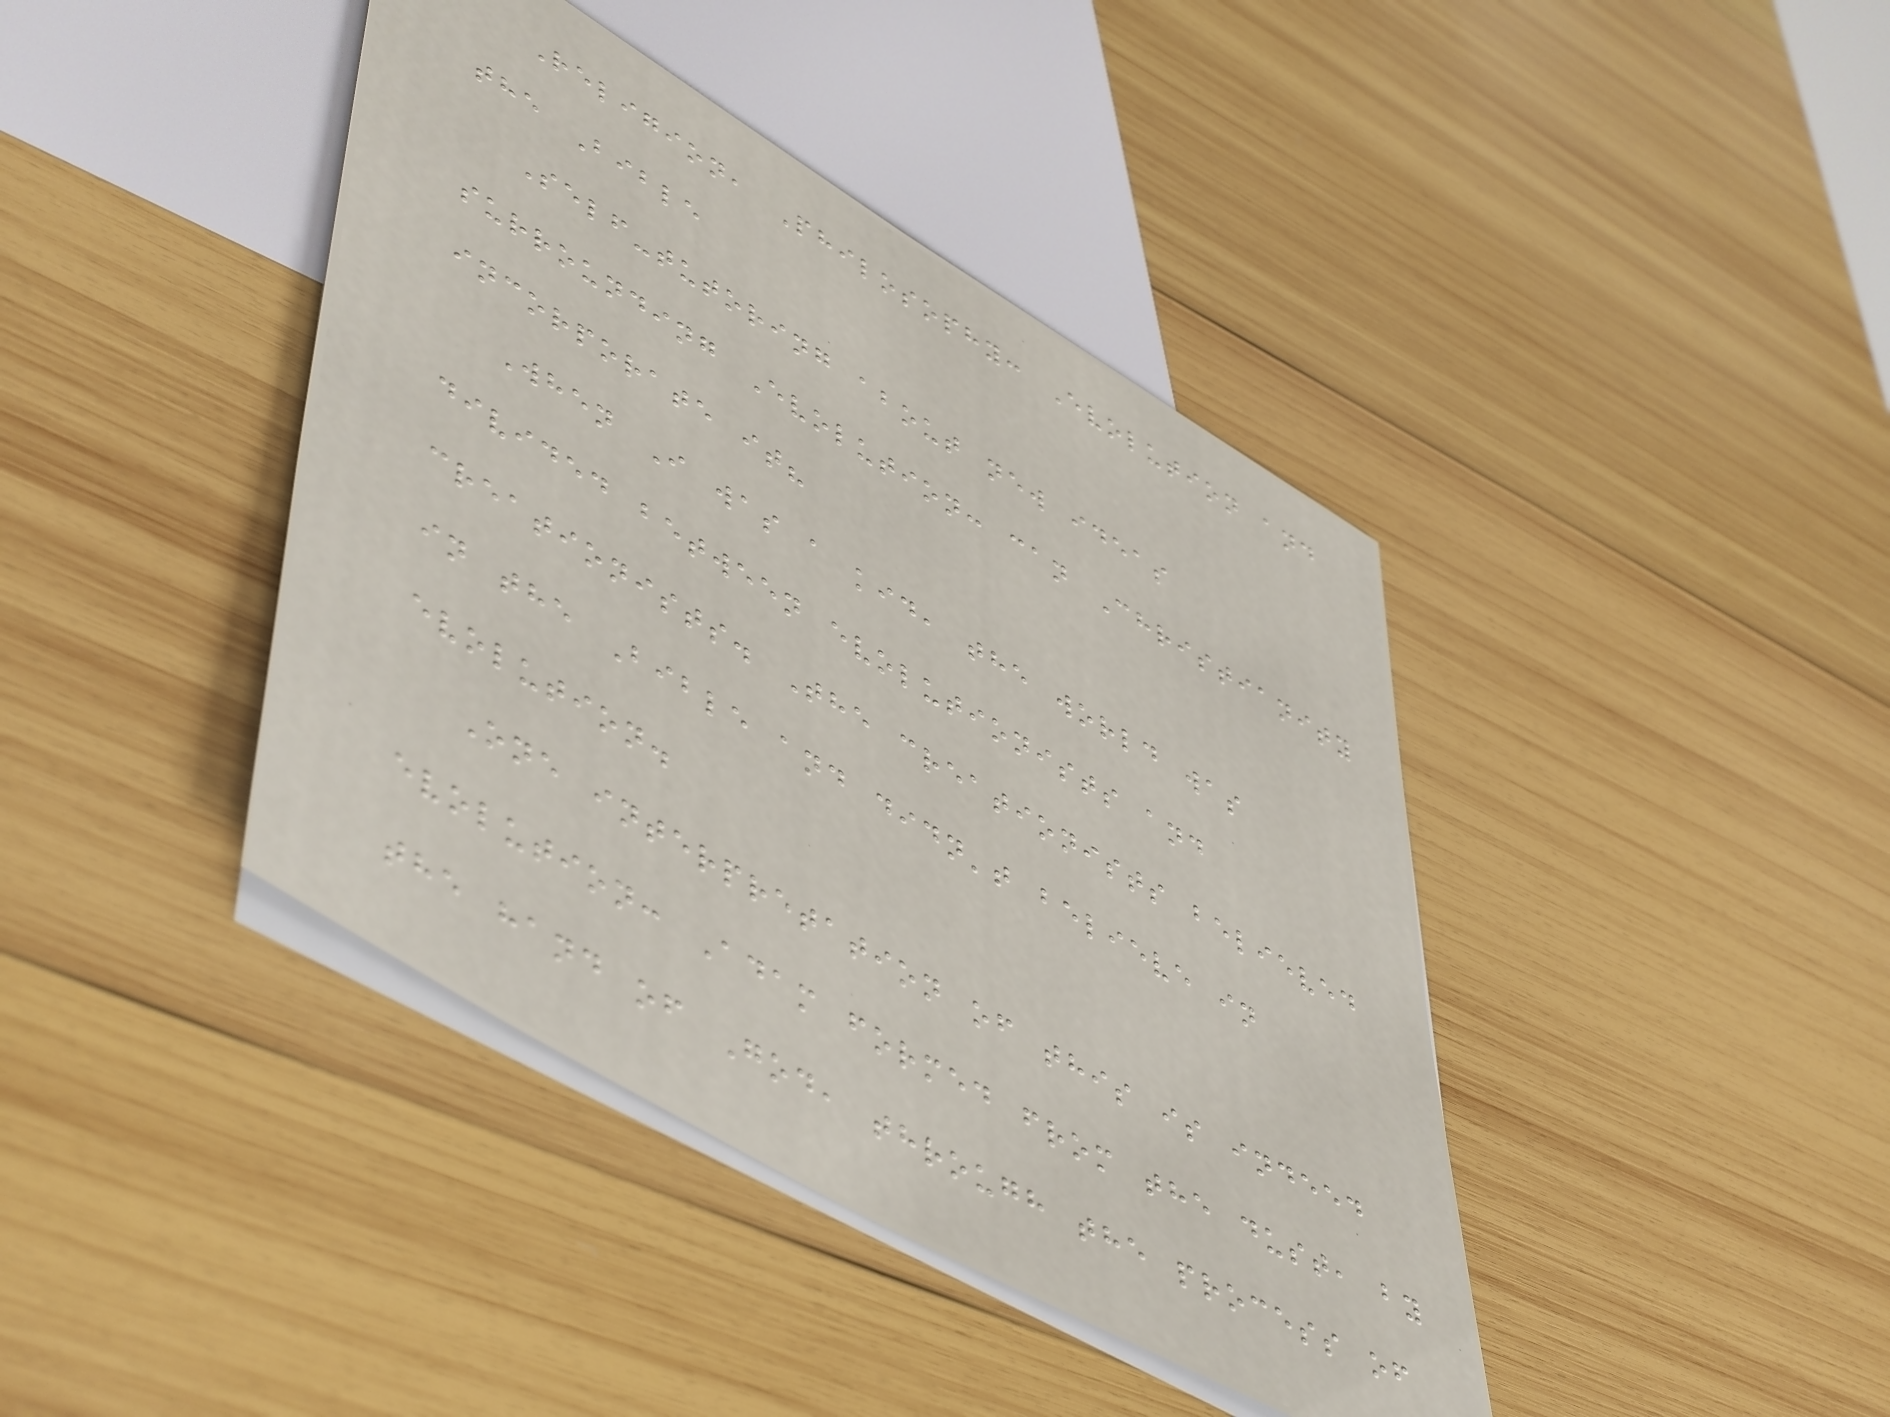Religion, Philosophy: Evolution and
the Bible
Self-tutoring about new ideas
surrounding Evolution: can Christianity
incorporate it?
When I was a kid, the world was
divided between evolutionists and
creationists. The creationists believed
in the Bible and didn't believe in
evolution.
One interpretation of this is indeed
evolution: Adam formed from the dust, by
the hand of God, through the process of
